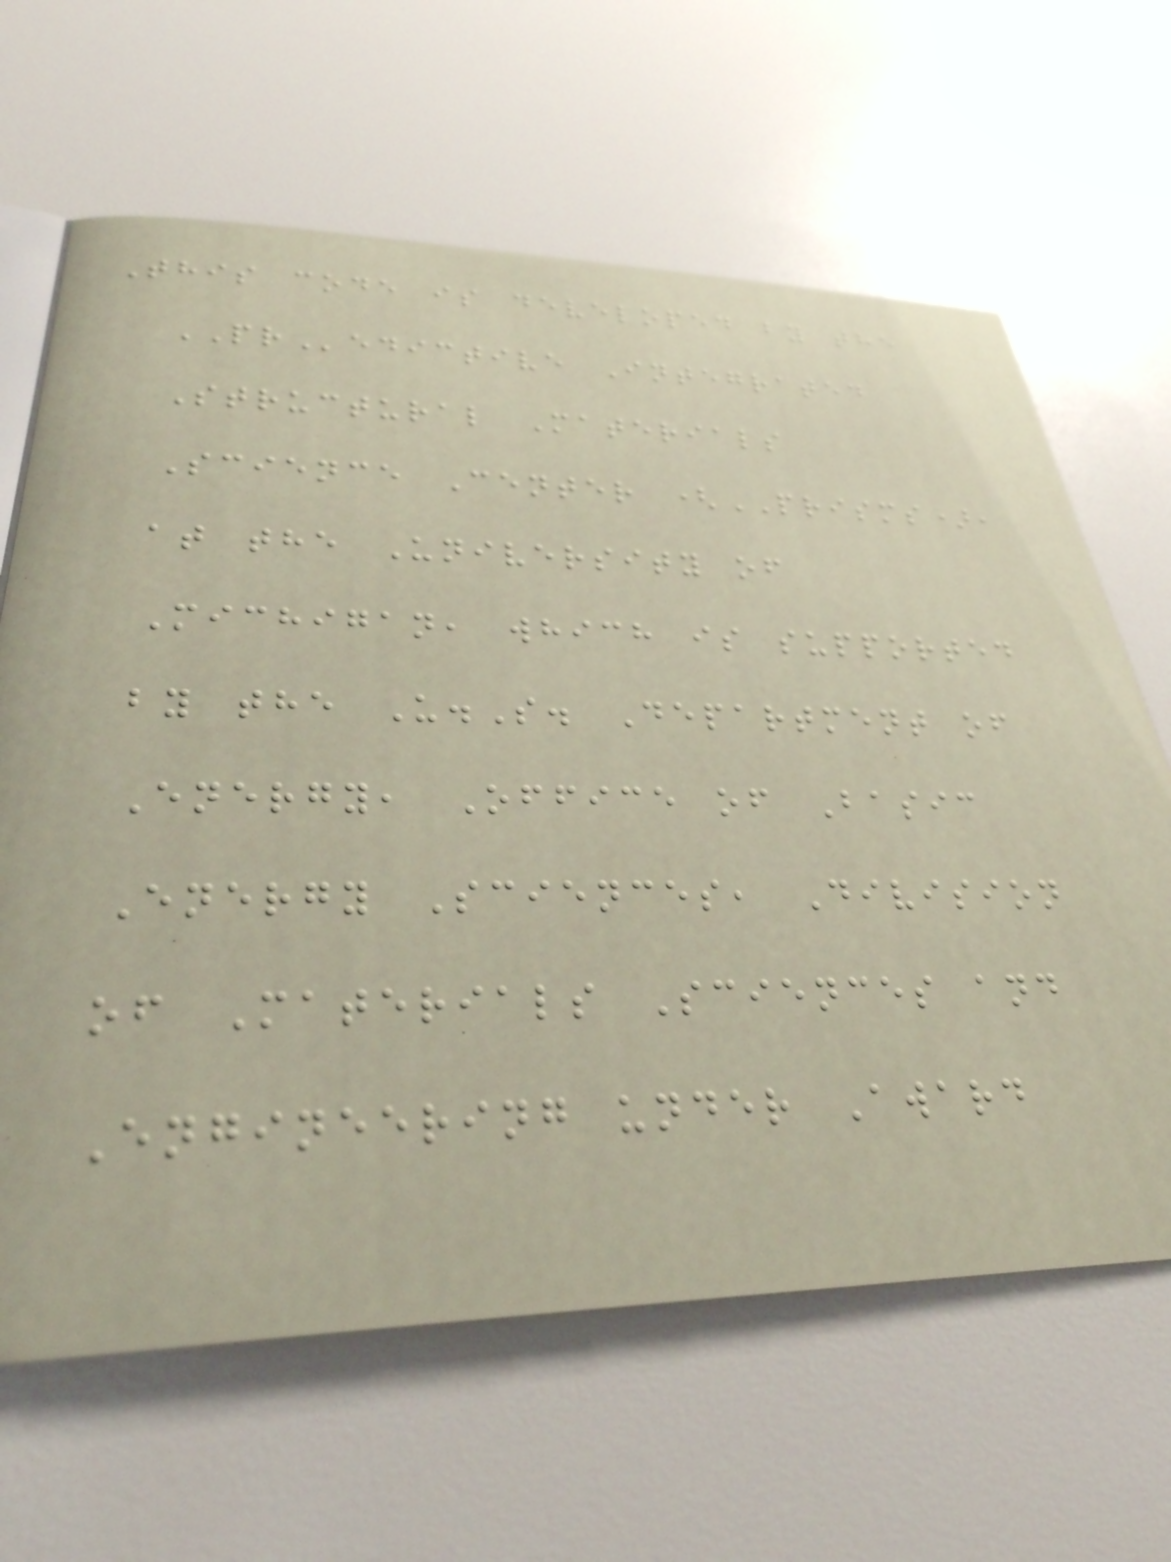This code is developed by the
PRedictive Integrated
Structural Materials
Science Center (PRISMS),
at the University of
Michigan, which is supported
by the U.S. Department of
Energy, Office of Basic
Energy Sciences, Division
of Materials Sciences and
Engineering under Award
